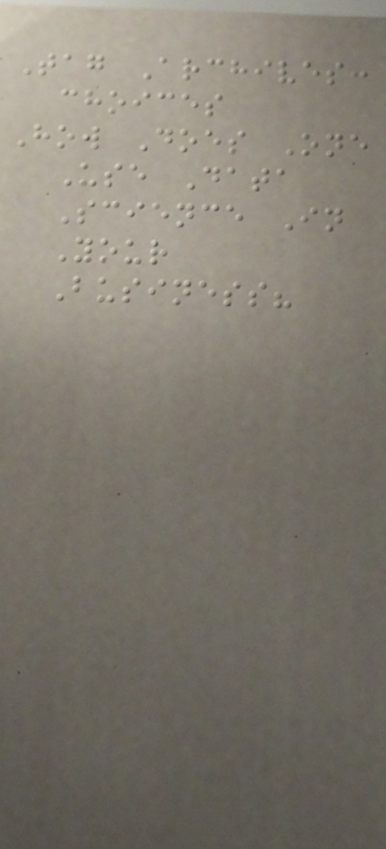Tag Archives:
choices
How Does One
Use Data
Science In
Your
Business?
